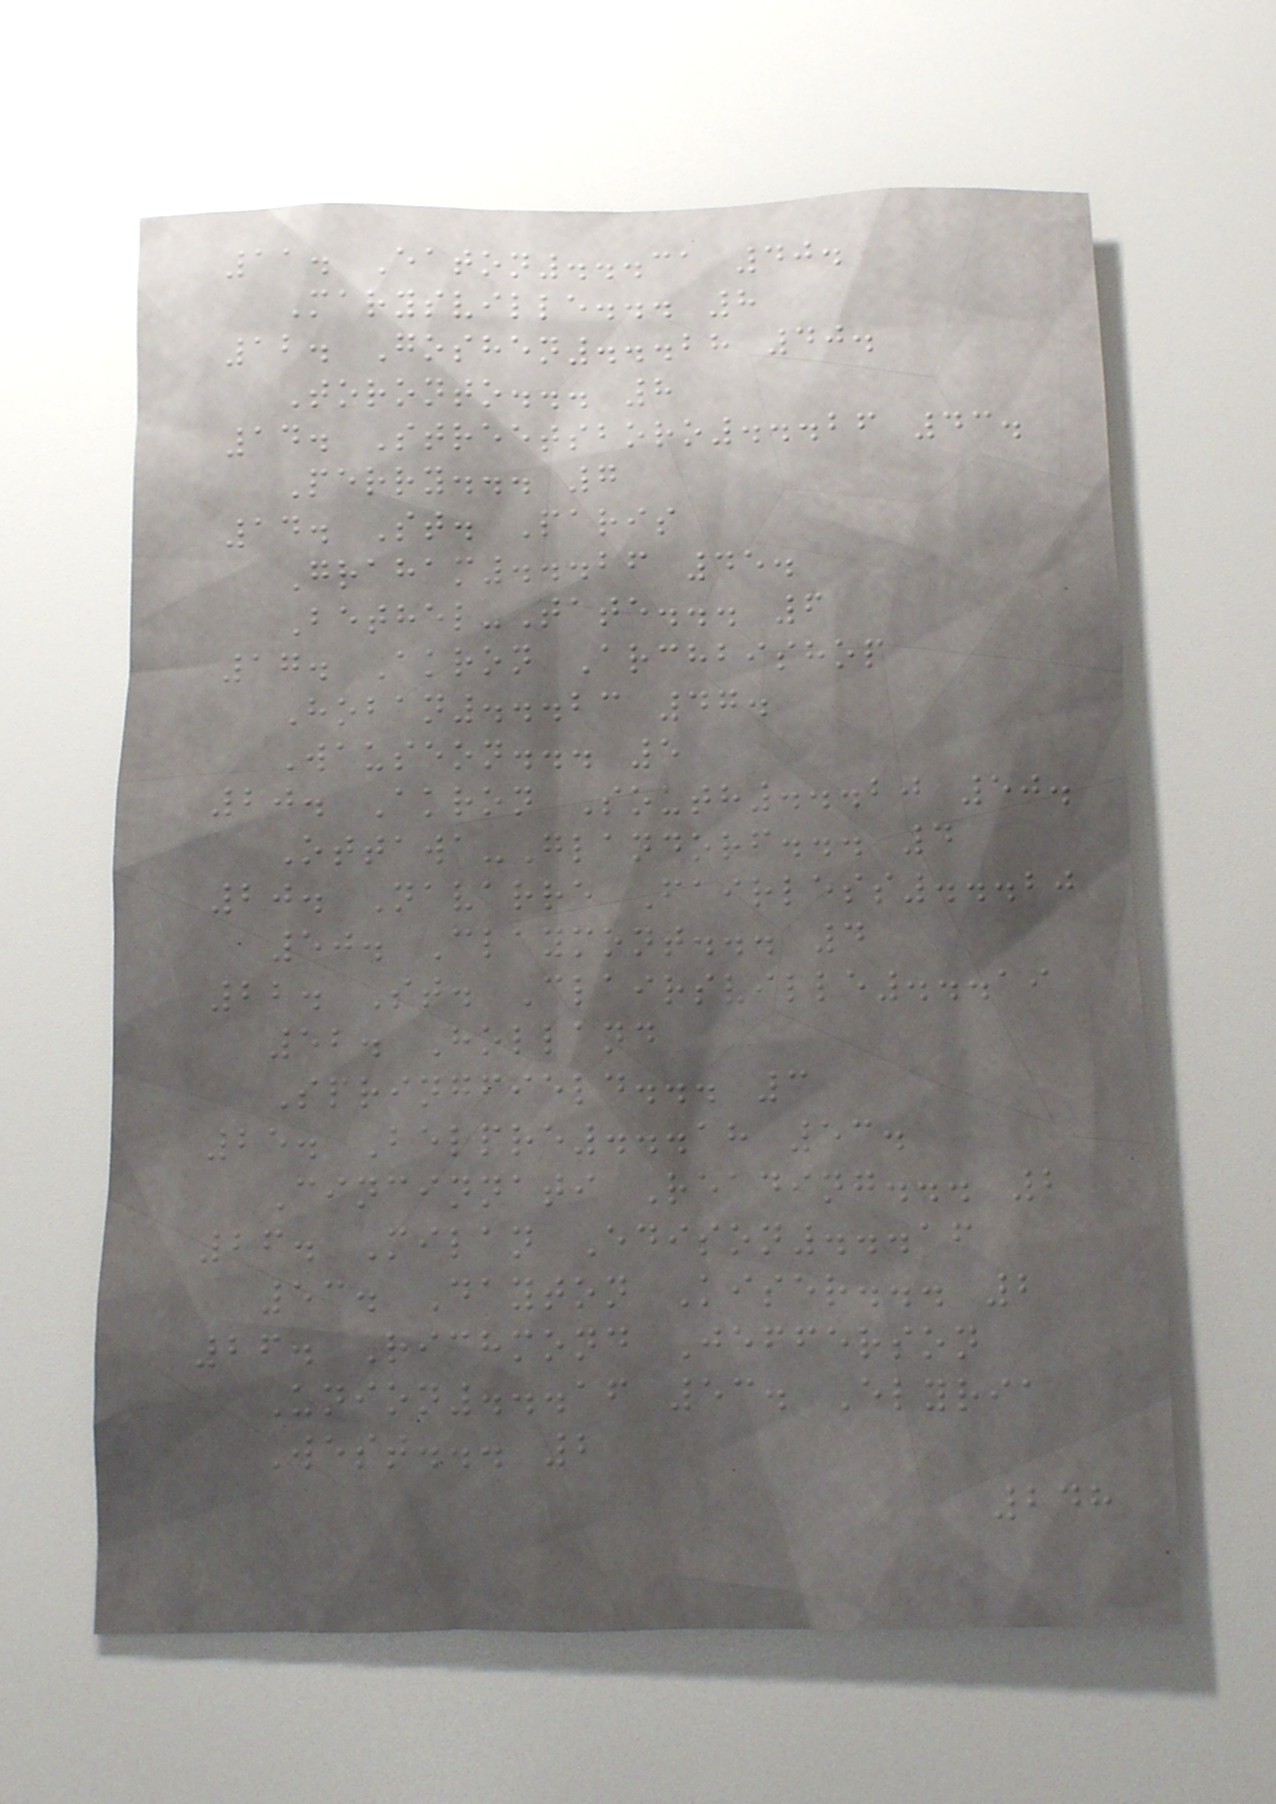11. Eaton...31 40.
Marysville... 8
12. Goshen...28 40.
Toronto... 8
14. Streetsboro...26 43.
Perry... 7
14. St. Paris
Graham...26 45.
Bethel-Tate... 6
17. Akron Archbishop
Hoban...23 47.
Wauseon... 5
20. Akron South...20 50.
Ottawa-Glandorf... 4
20. Navarre Fairless...20
50. Claymont... 4
22. St. Clairsville...19
52. Holland
Springfield... 3
25. Belpre...18 53.
Cincinnati Reading... 2
26. Milan Edison...16
53. Dayton Kiser... 2
26. Richmond Jefferson
Union...16 53. Elyria
West... 2
248
